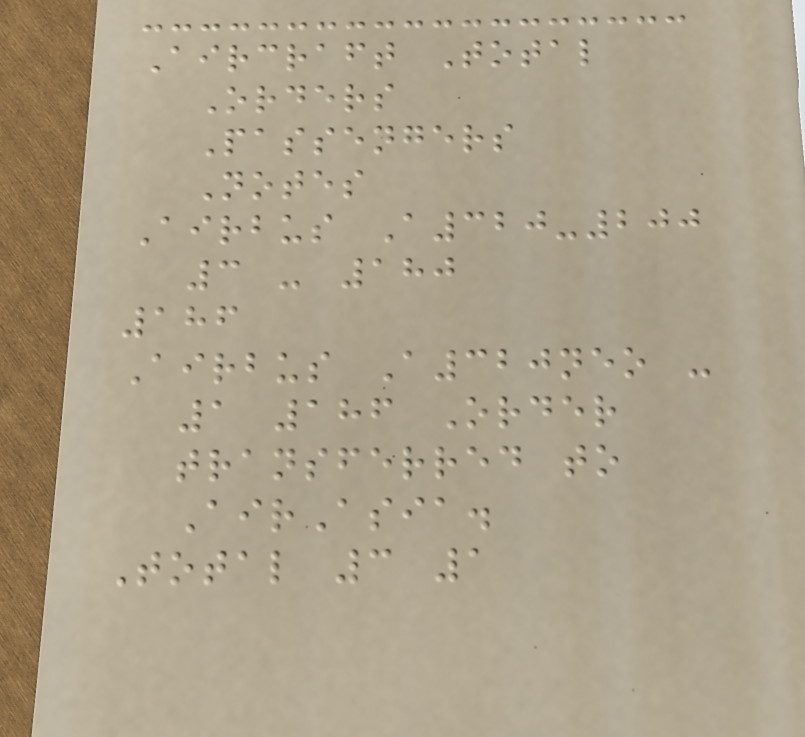Aircraft Total
Orders
Passengers
Notes
Airbus A320-200
3 - 180
186
Airbus A320neo -
1 186 Order
transferred to
AirAsia.
Total 3 1
